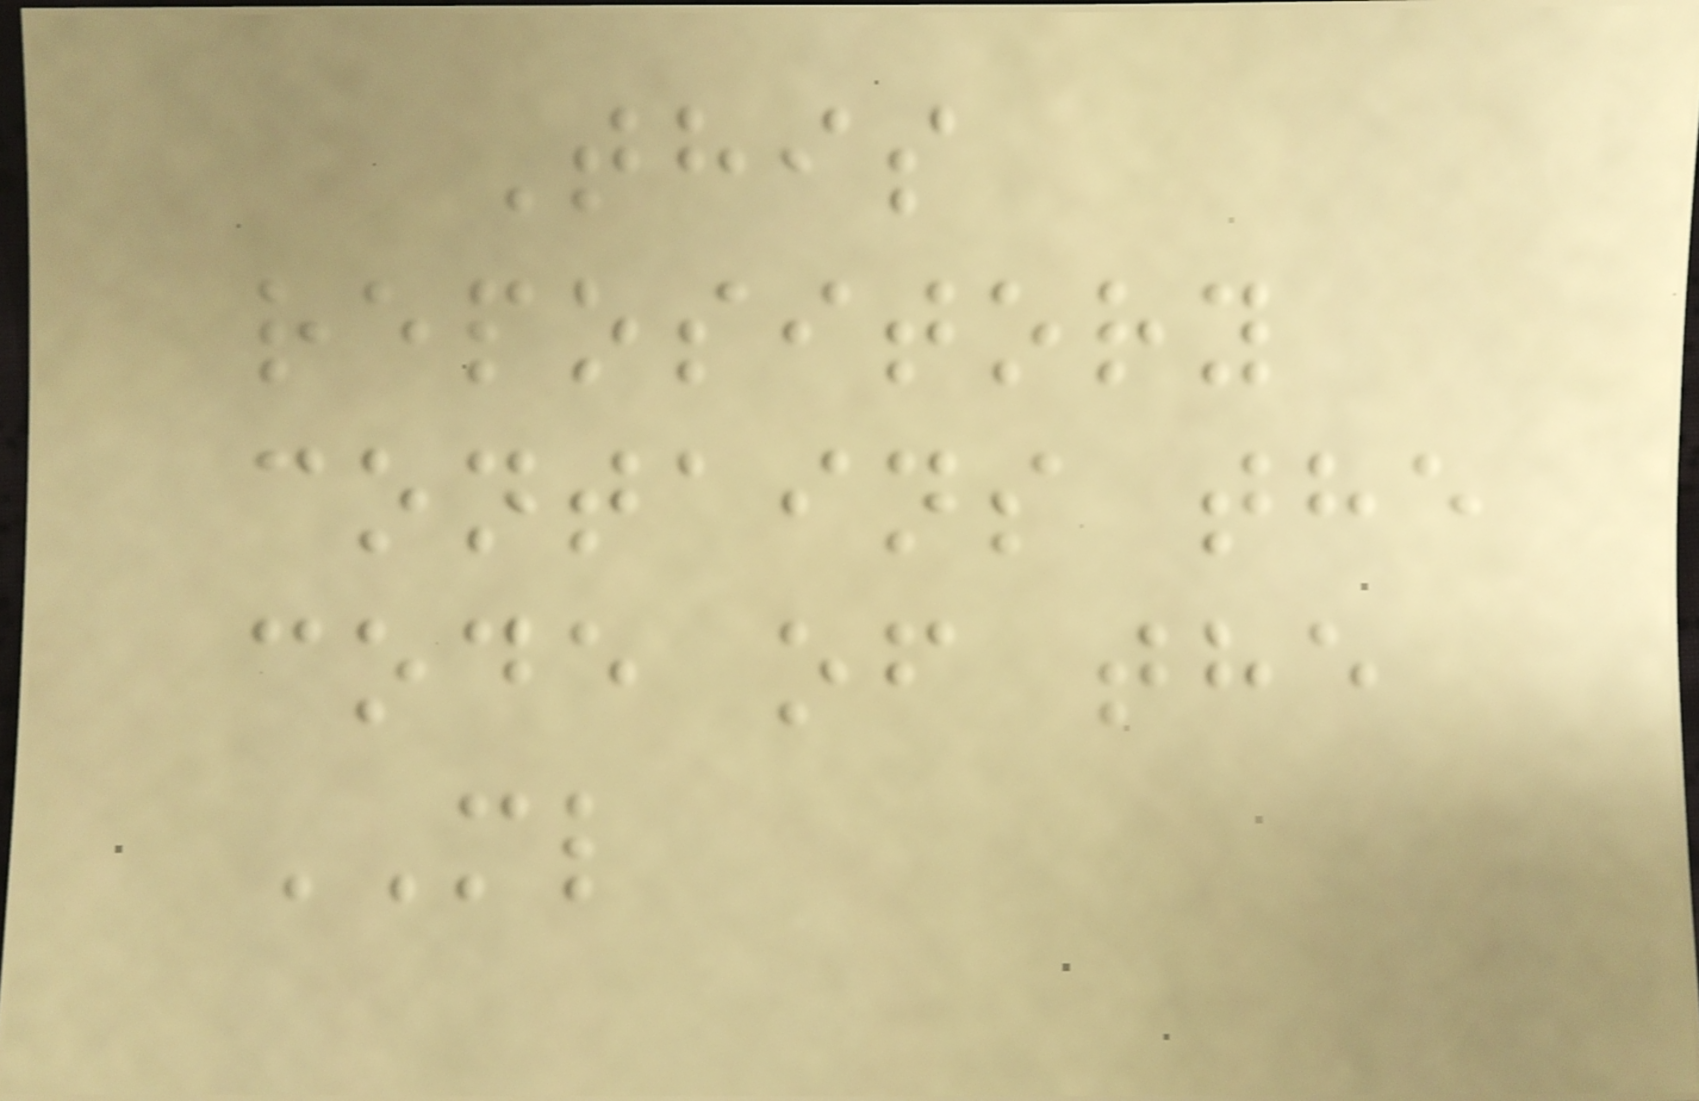This
repository
contains the
code of the
ML
